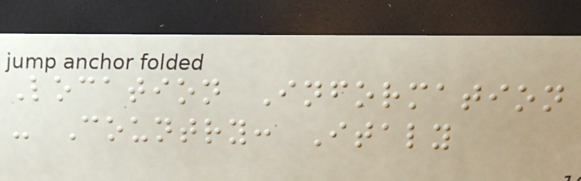Location Information
- Country: Italy
